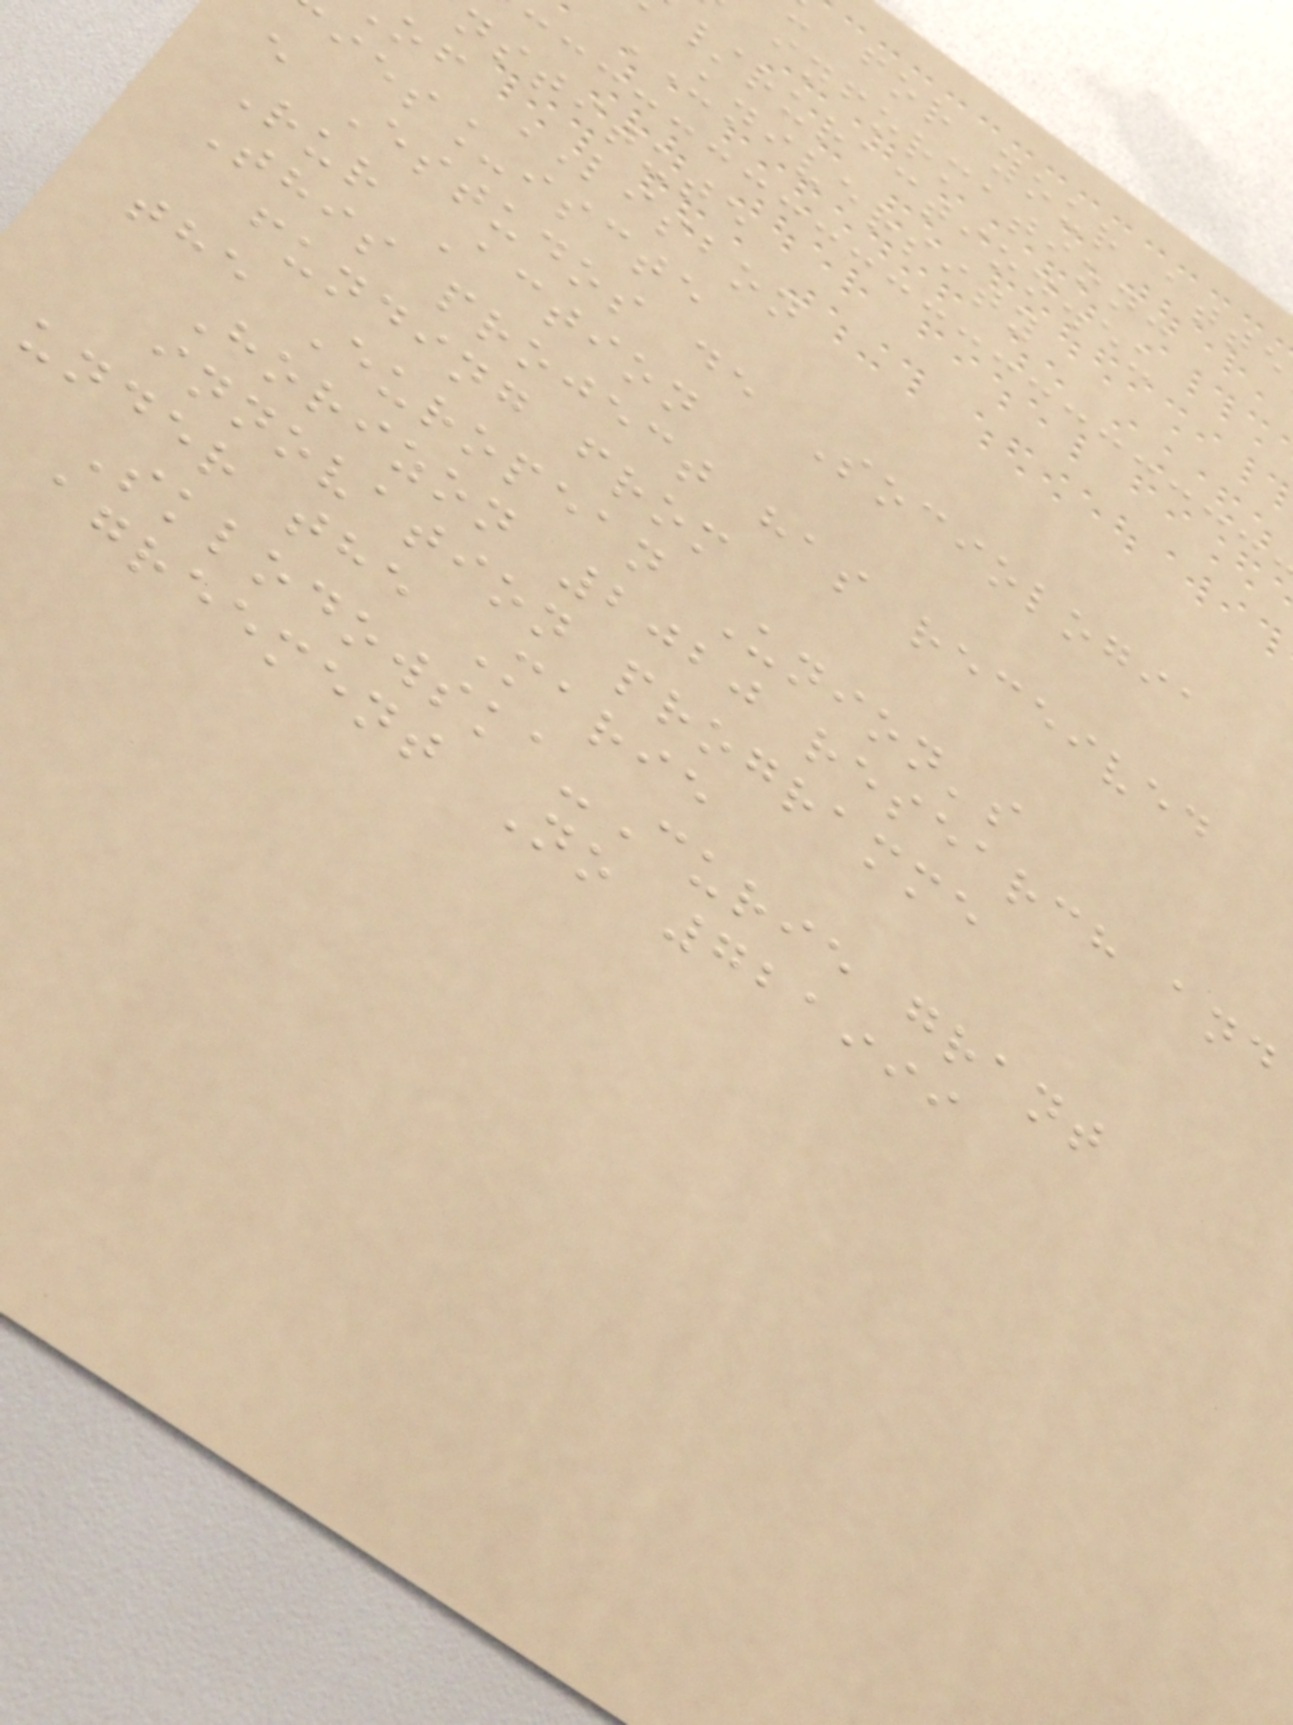for your atte
information:
/ruraction.eu
UNIVERSITY
nstitute
of LISBON
ies_iscte
e Estudos de Sociologia
Rur Action
This project has received
funding from
the European Union's
Horizon 2020 research and
innovation programme
under the Marie
Sklodowska-Curie grant
agreement No 721999
